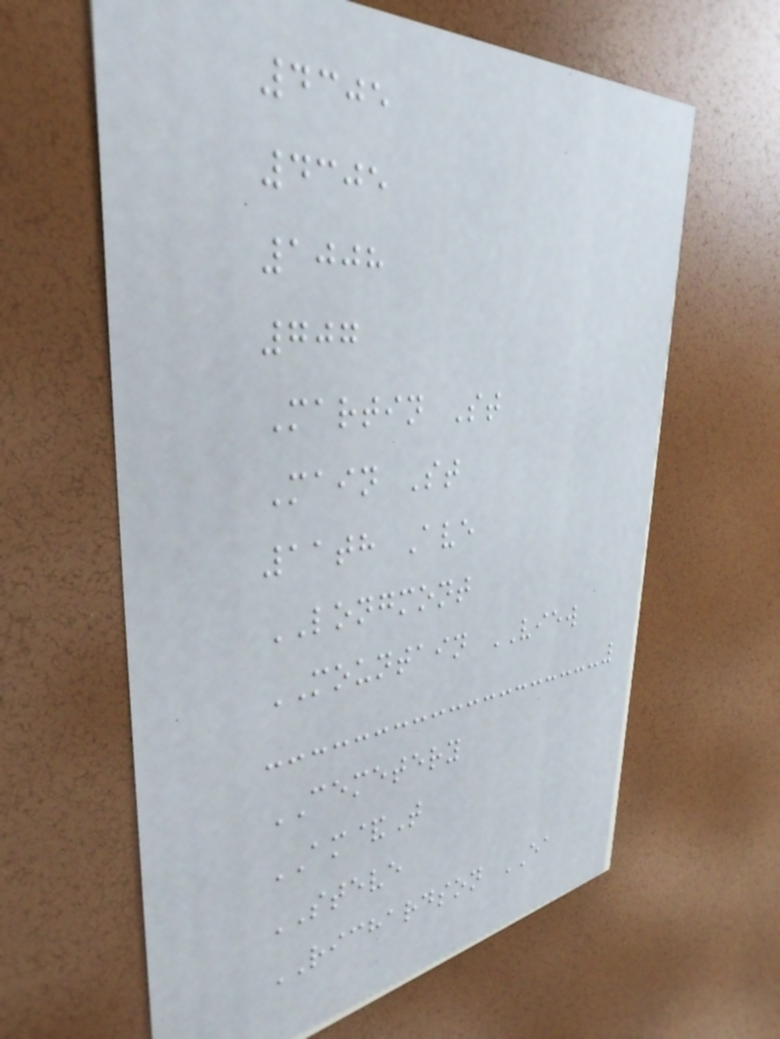4305
4305
1008
707
Martin St
Main St
11th Ave
LONGMONT
MOUNTAIN VIEW
CEMETERY
AM&T
STEVE
RICHARDSON EA
